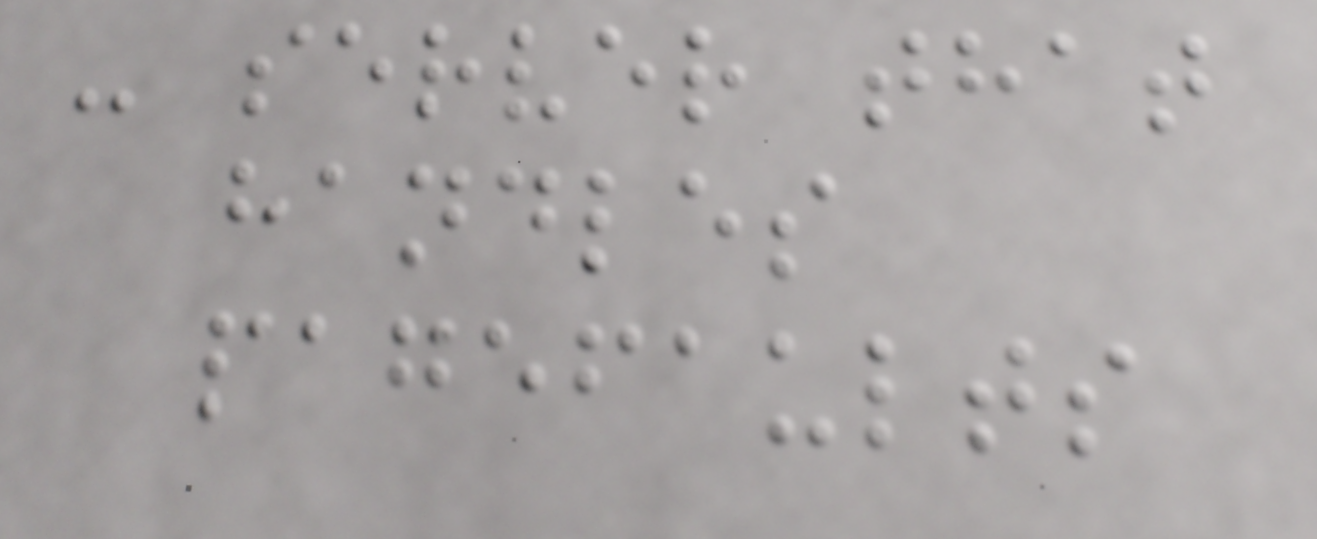- server that
handles
pagefaults
